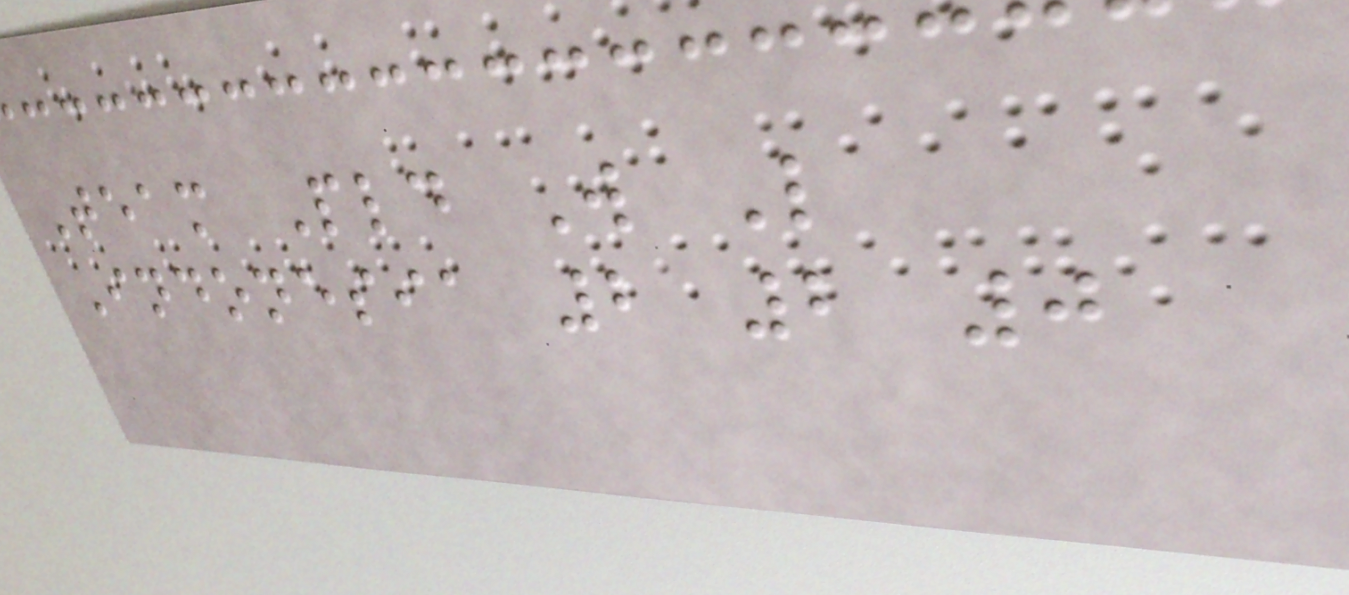Team Pld W L
Indonesia 2 2 0
